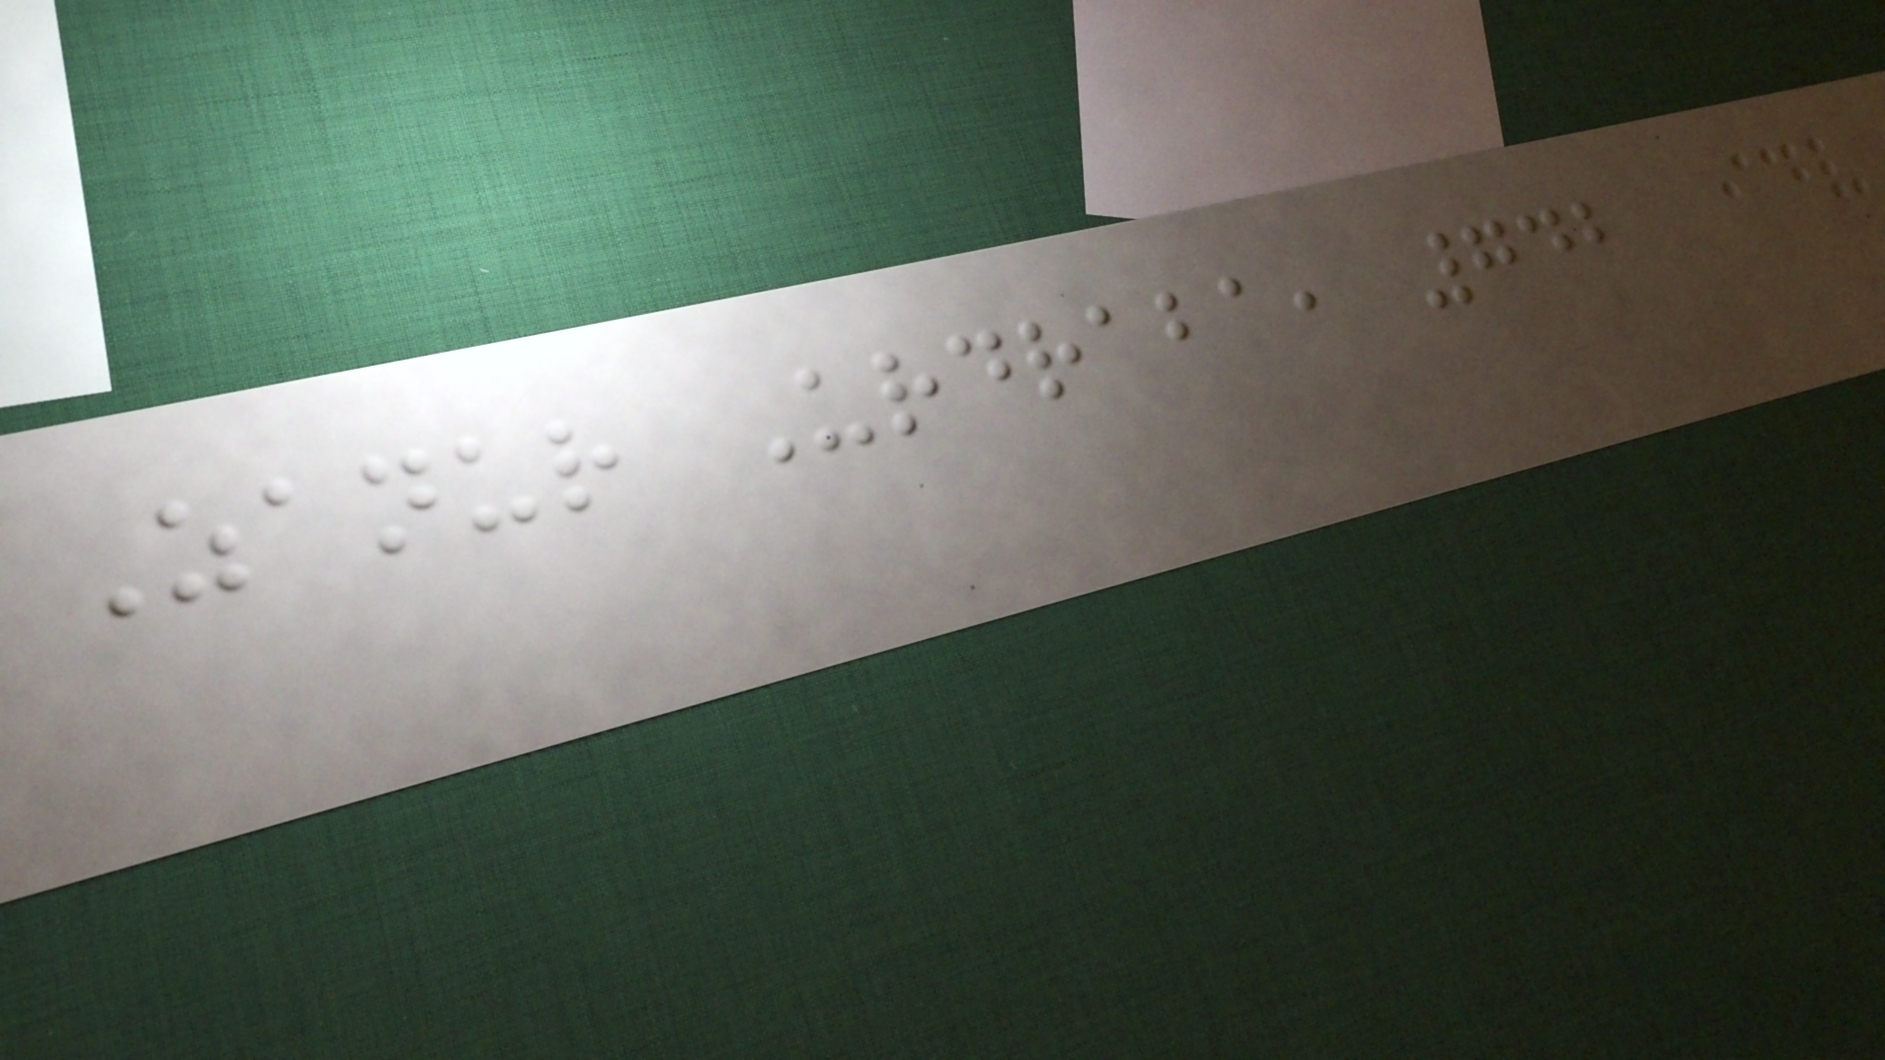Zanur Urdraba, 742
